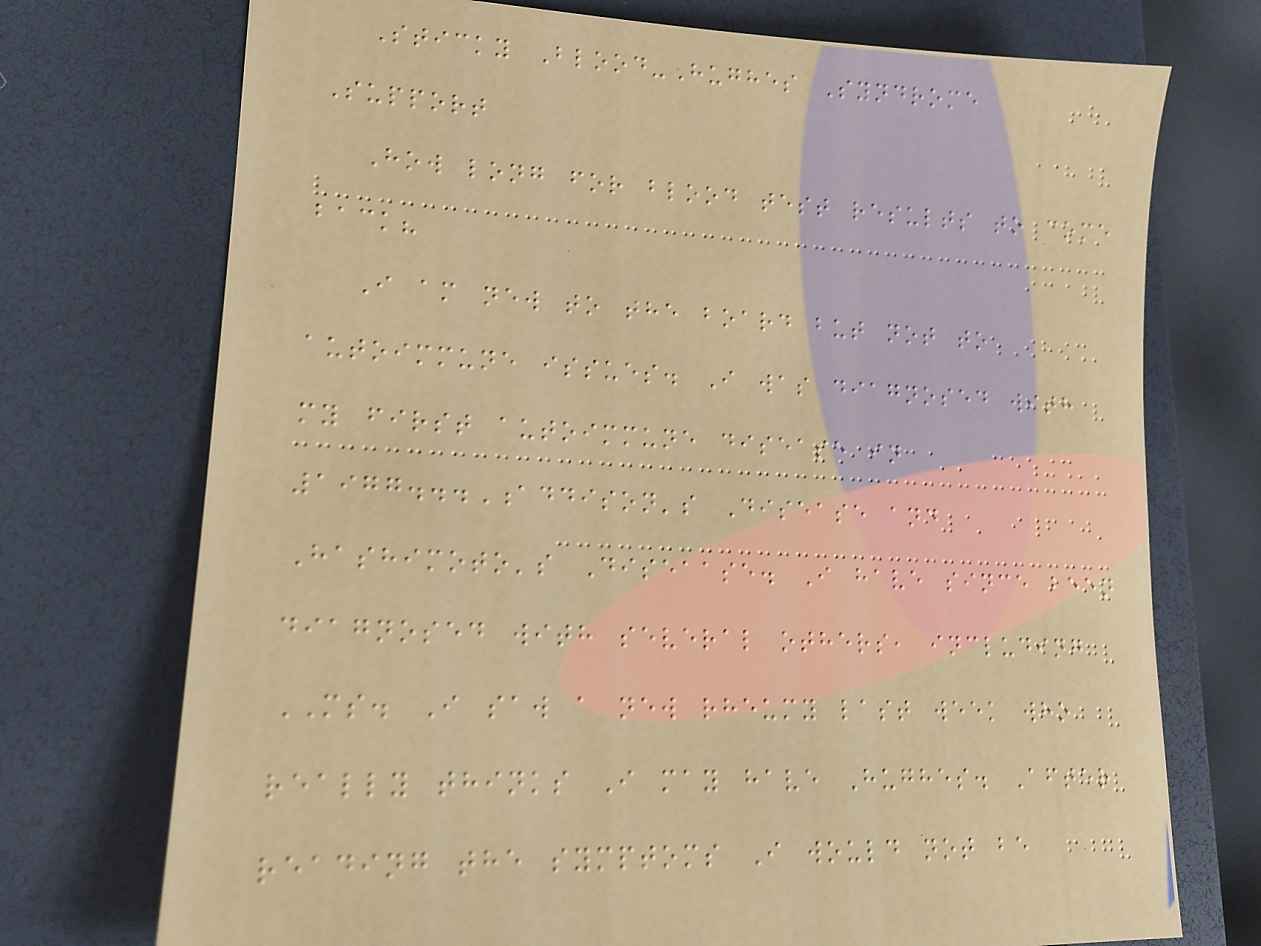Sticky Blood-Hughes Syndrome
Support
How long for blood test results to come
back?
I am new to the board but not to
autoimmune issues. I was diagnosed with
my first autoimmune disease in
1977...Addison's Disease and
Hashimoto's Diseaase. I have since been
diagnosed with several others, including
MS. I saw a new rheumy last week who
really thinks I may have Hughes. After
reading the symptoms I would not be
